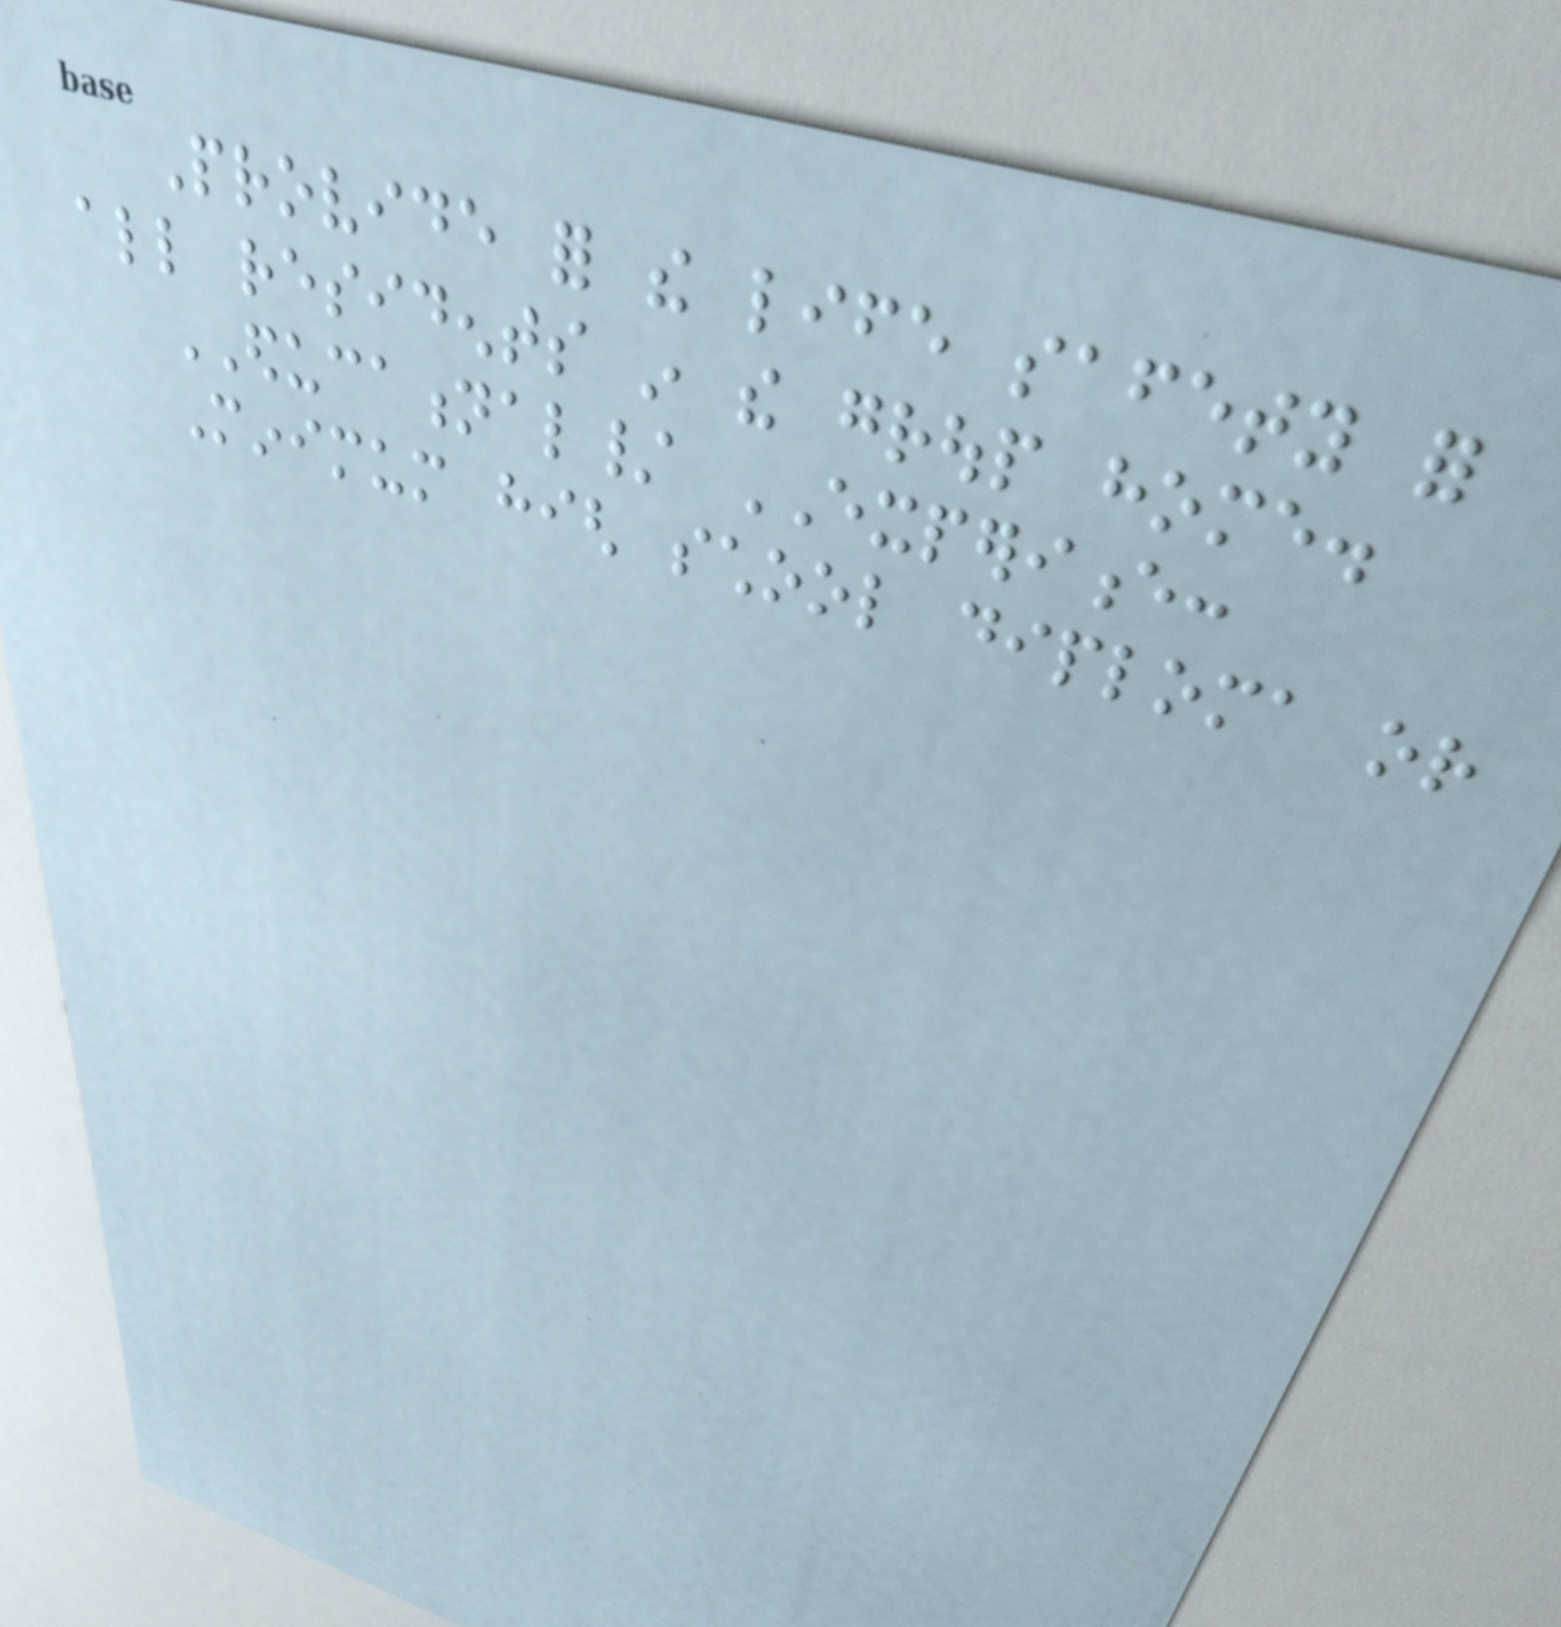Provide for the life safety for
all residents in the group home.
EDUCATIONAL/ EXPERIENCE:
Minimum high school diploma or
